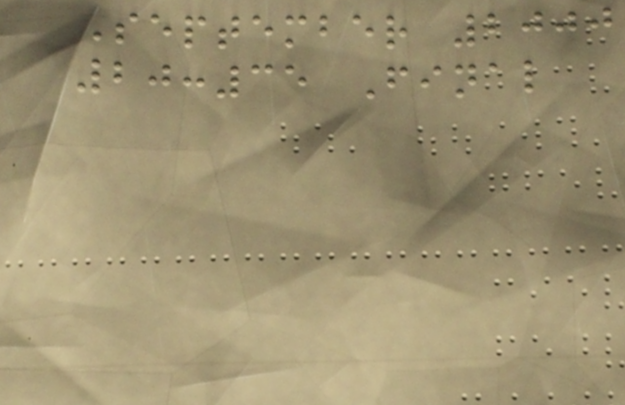September 2000
20:35 Final
